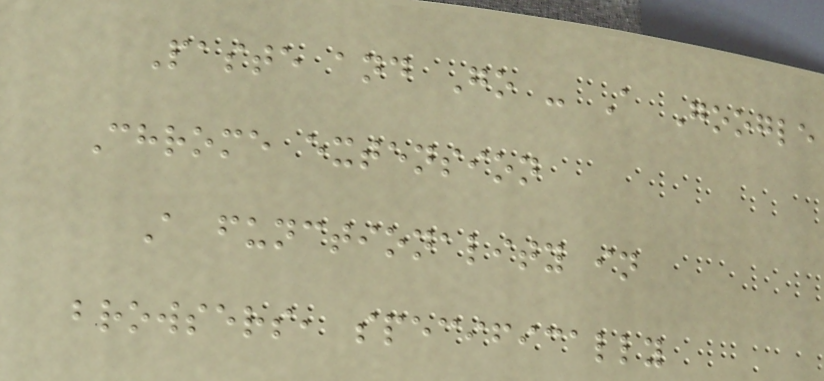Paste and Go - A Google
Chrome extension
A functionality in
browsers, specifically
